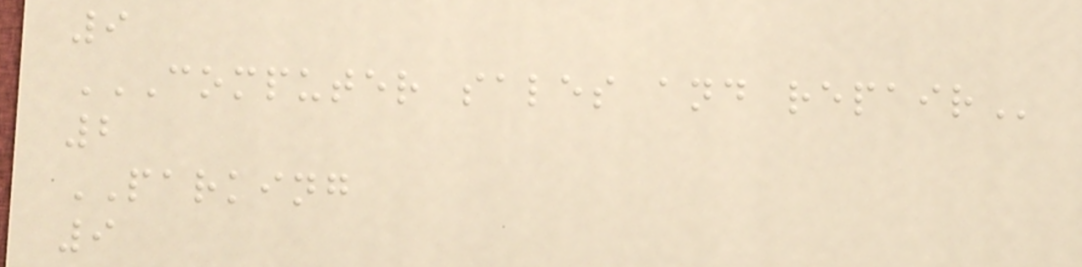9
COMPUTER SALES AND REPAIR
2
PARKING
9
